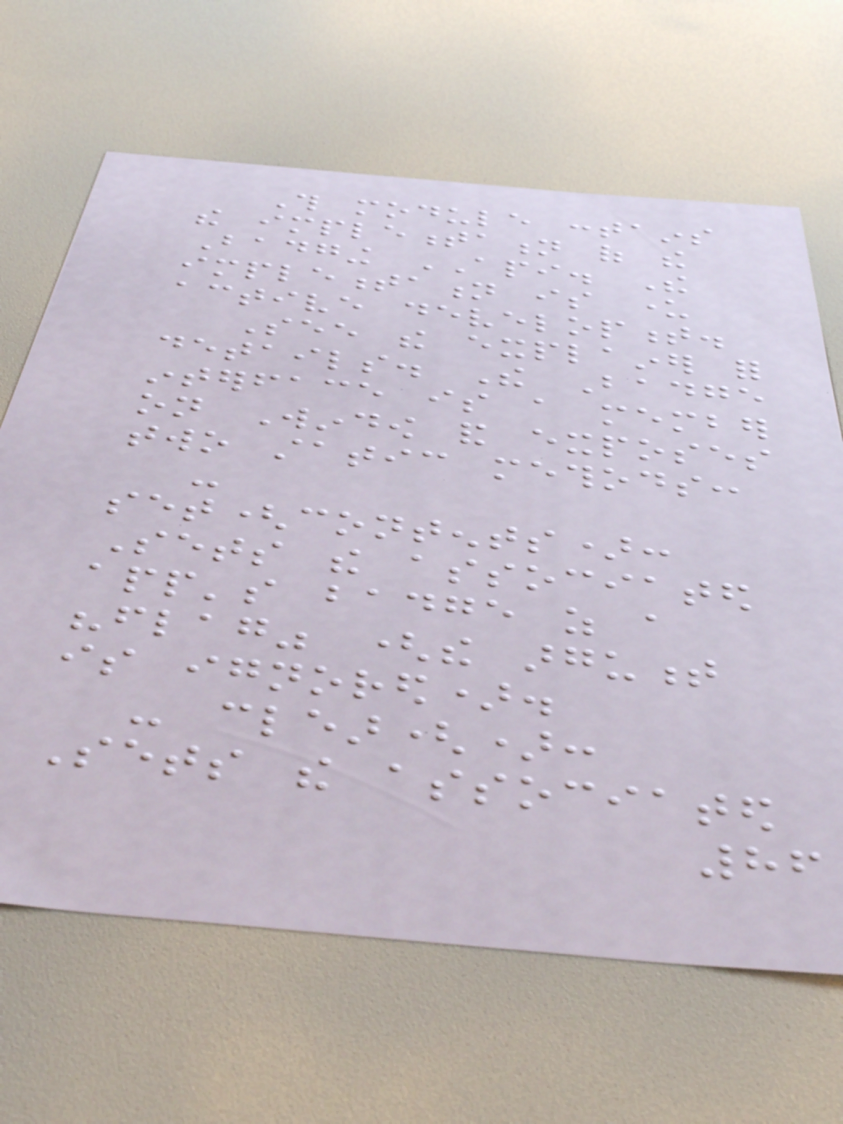This module contains
the implementation of the
Badging API. The
implementation is under
active development.
See the explainer for
details. The Badge
interface is a member
on Window and exposes
two static methods:
-
set(contents):
Sets the associated
app's badge as a
"flag" (the argument
is ignored).
- clear():
Sets the associated
86
